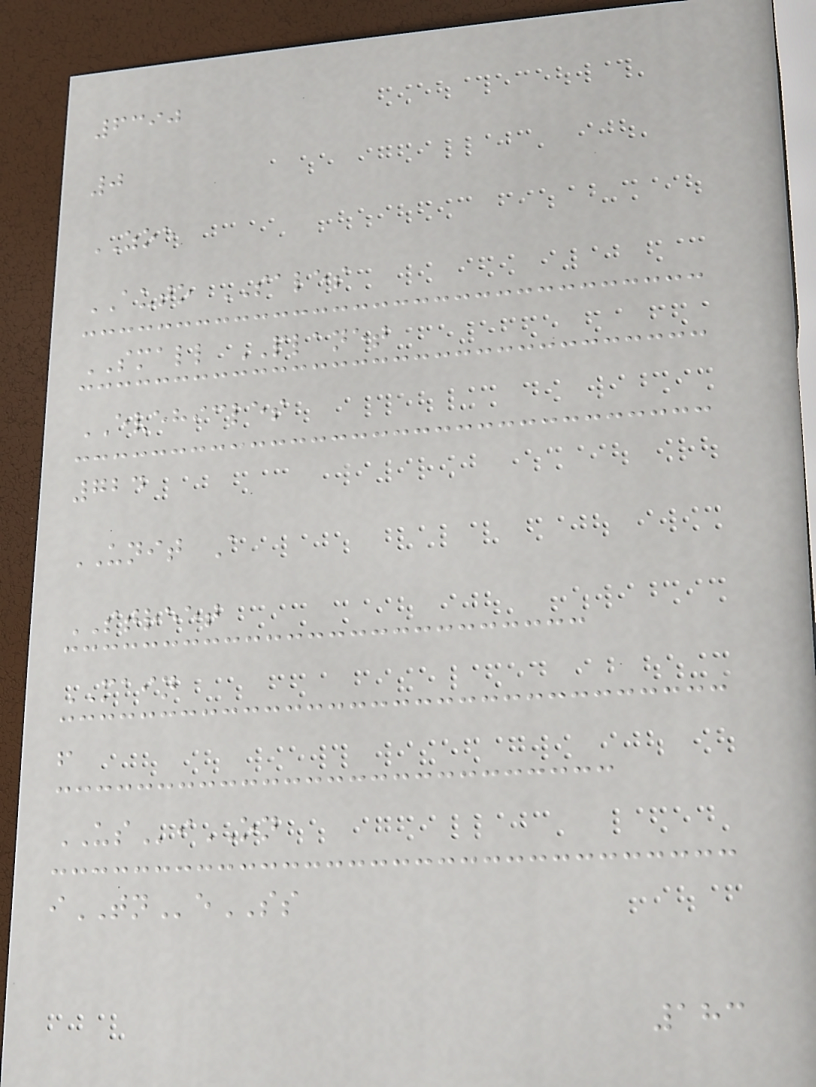6390
0
ZOE
AUTO SALES
SMALL PLANET
EVEHICLES
724
UNIT A
STREET
MAIN
f
USiON
iTNeSS
183
